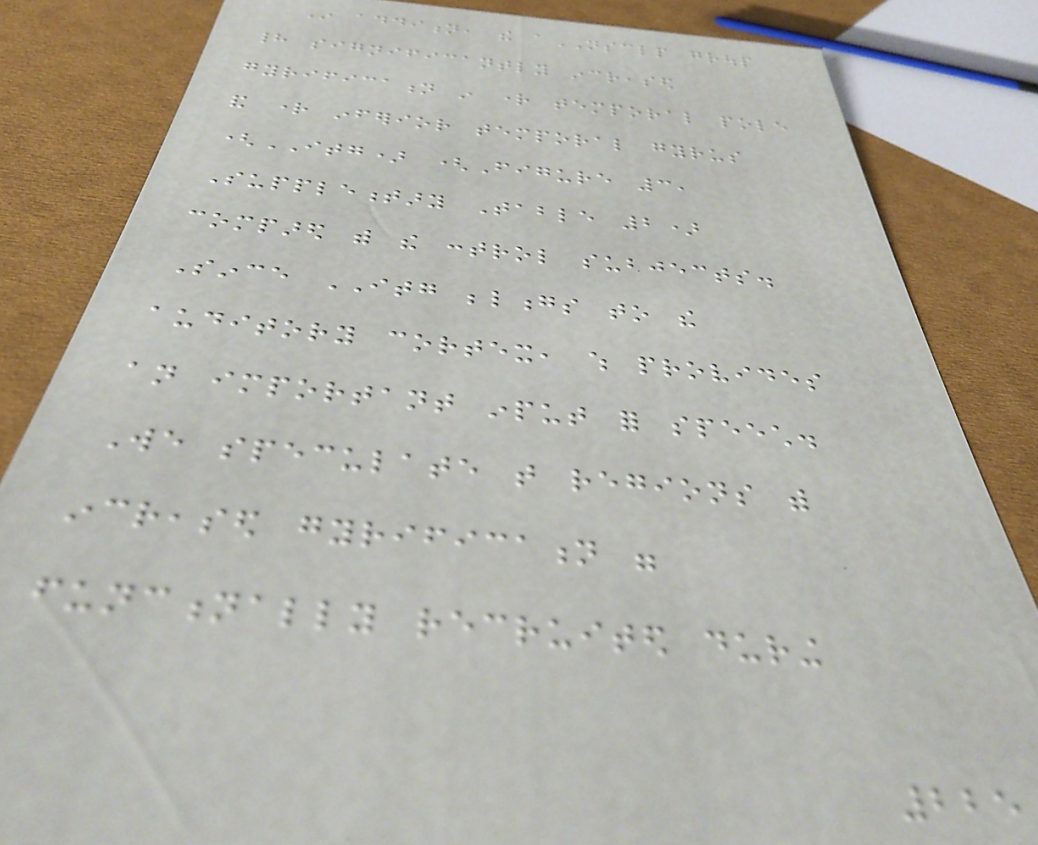In addition, the aNSCLP group
had significantly increased
gyrification in right temporal pole
and right inferior temporal gyrus
(ITG) (Figure 3,
Supplementary Table 2)
compared with the control subjects.
Since ITG belongs to the
auditory cortex, which provides
an important input for speech.
We speculate that regions with
increased gyrification were
functionally recruited during
225
